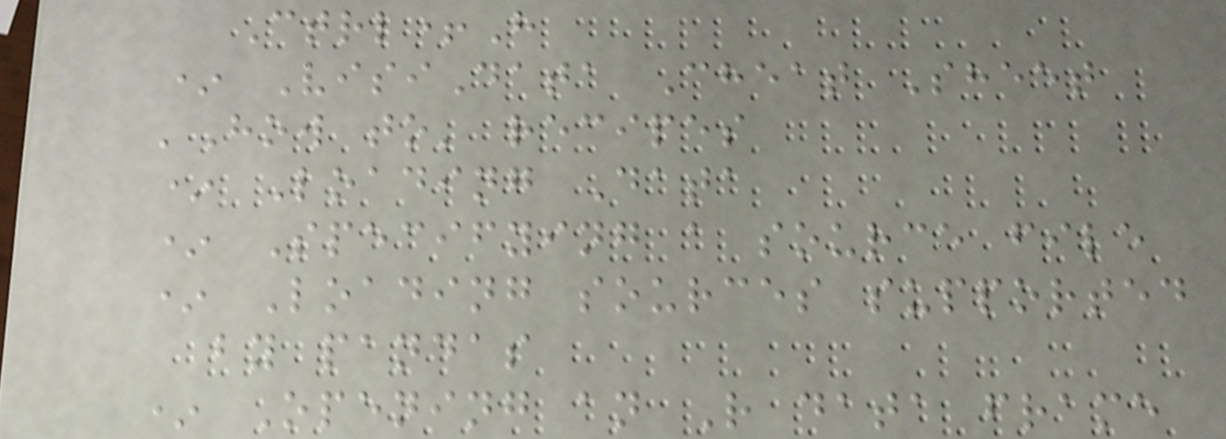Ctrl+H
* VisiData Cheat Sheet
'How to' recipes
* Loading Data
* Specifying a source file
* Loading sources supported
by pandas
* Opening an R data frame
